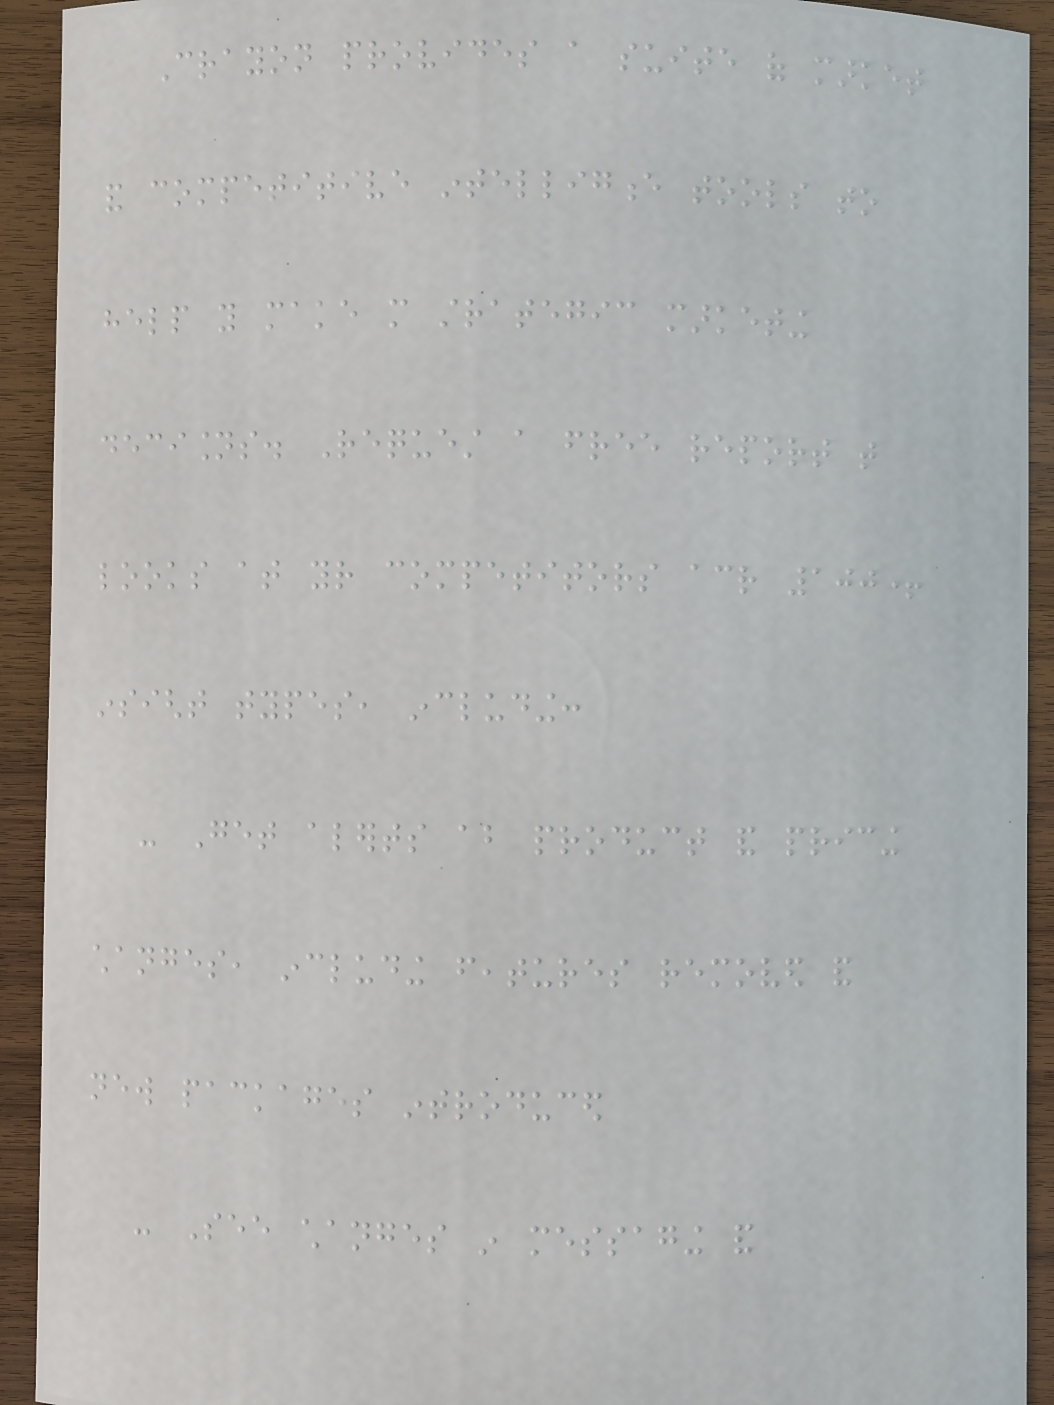Crayon provides a suite of market
and competitive intelligence tools to
help you make more strategic marketing
decisions. Request a free report that
looks at your competitors across 100+
insight types, including:
- Get alerts about product and pricing
changes, including features removed and
new packages introduced
- See changes in messaging and
